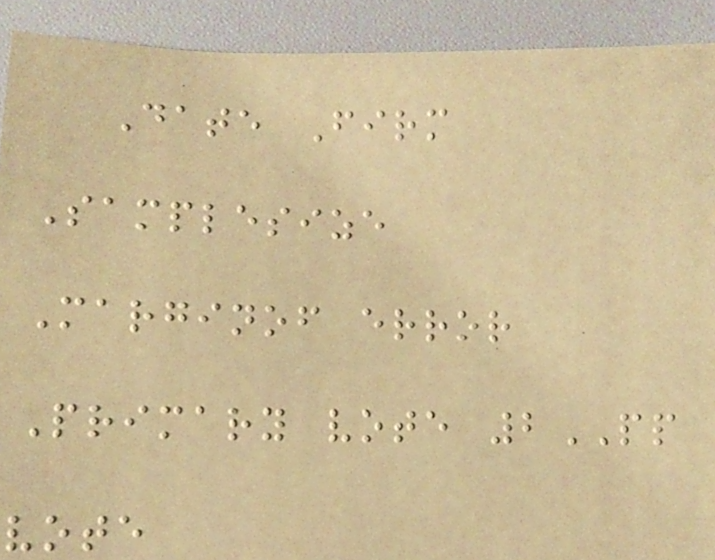Date Firm
Samplesize
Marginof error
Primary vote 2PP
vote
